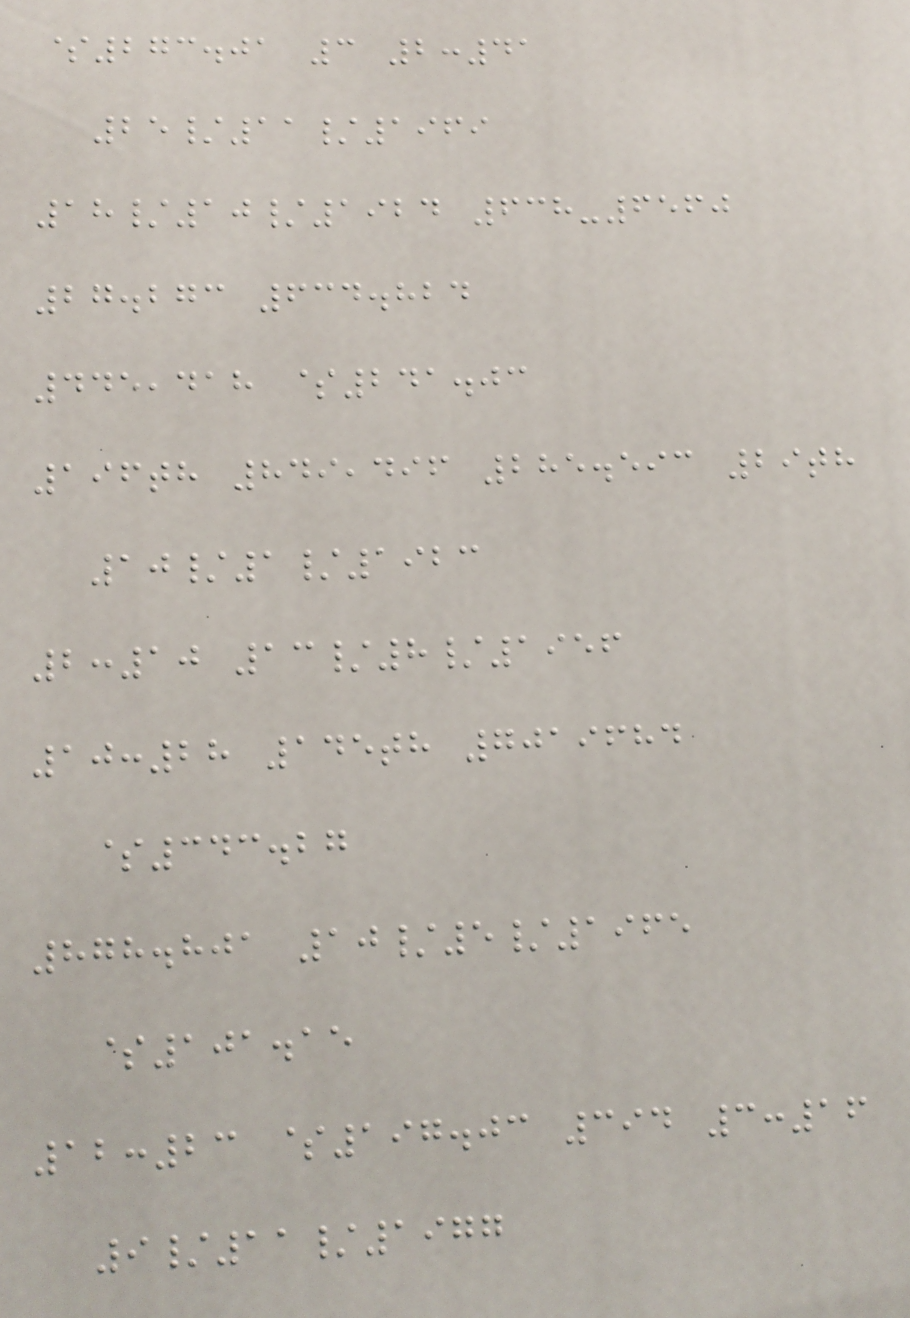$273.01 3 2:41
25/11/1969
18/10/1924 638-6560
27.273 634.824
445,418 $241.03
196th 849,496 285.593 29th
10/1/1923
2:10 13/8/1956
10:28 145th 7019684
$343.27
878.801 10/5/1965
$101.15
12:23 $197.03 394 3:16
9/11/1977
